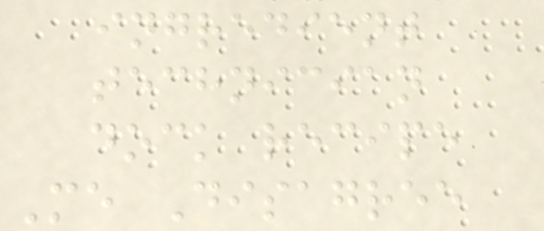ingredient
technician
dock recipe
Me Disagree
